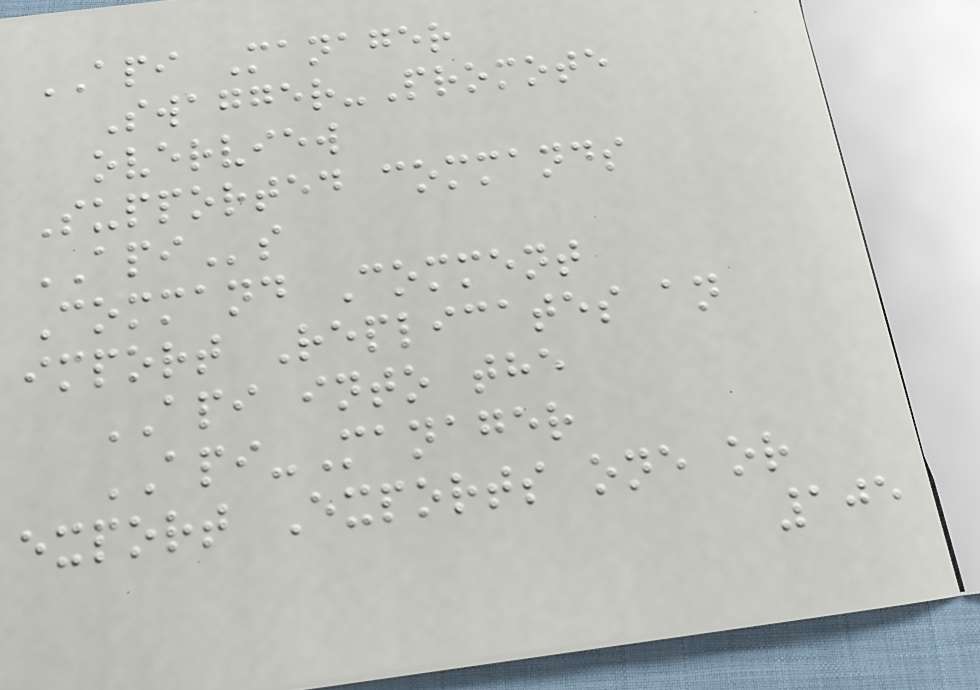API Manager
Swagger-Promote
overview
Supported commands
APIs
Command Comment
import Replicates an
API into the
API-Manager
export Exports one or
105
